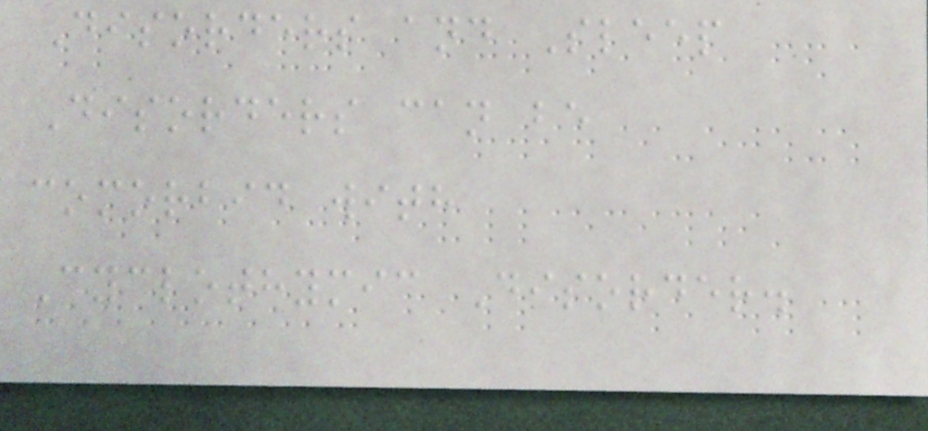Disorders and Sleep
Disorders can be
comorbid with
Cyclothymic Disorder.
